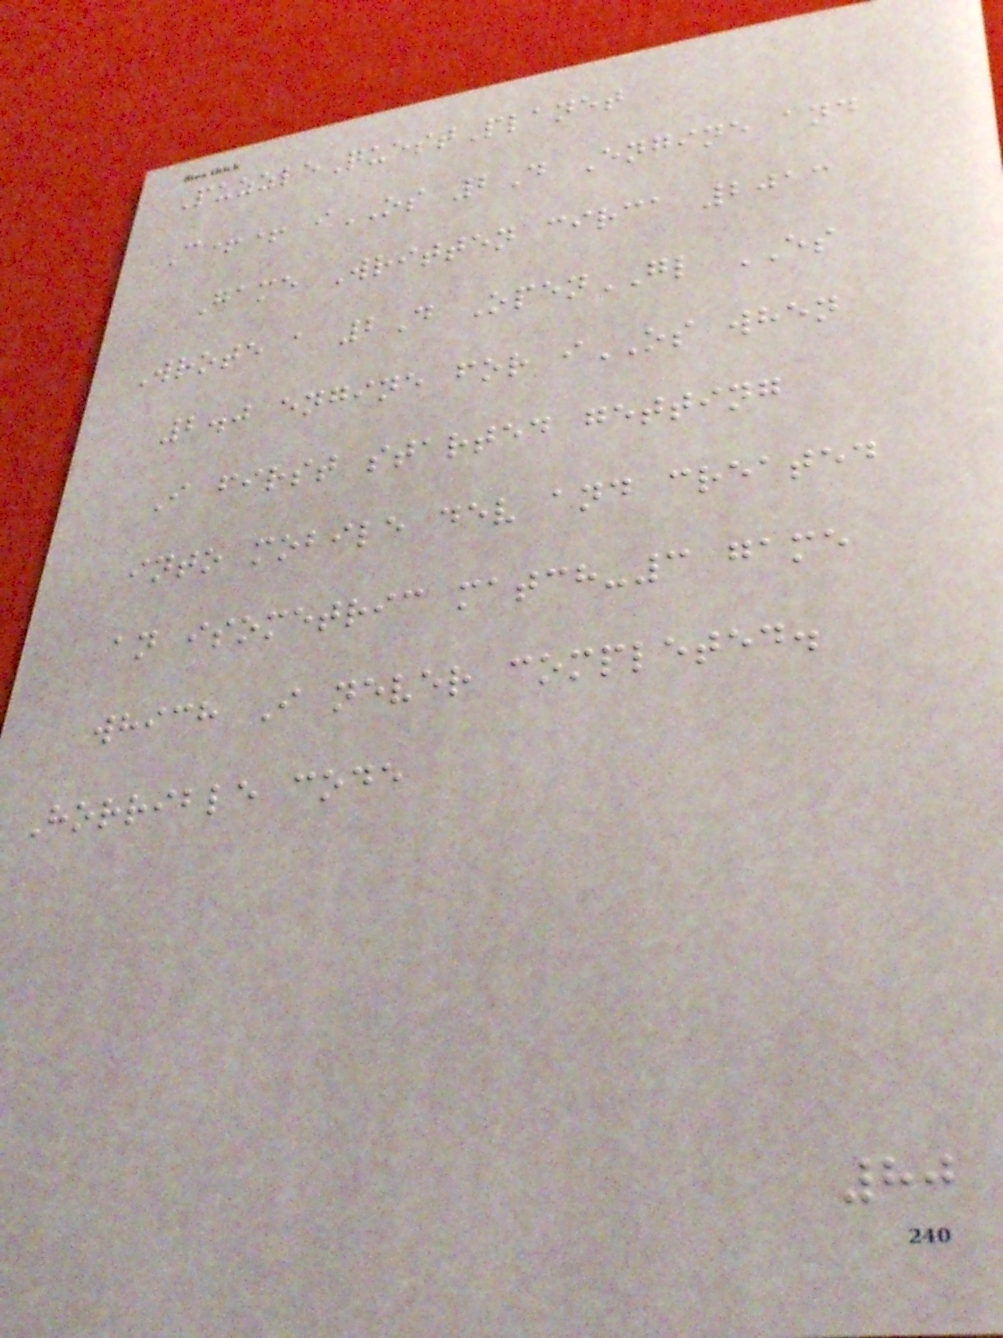PuzzleQuestPlanet
C++ iOS 2D Engine and
Game Written circa 2013
Wrote a 2D OpenGL ES
2.0 engine for iOS when
I first started getting
into mobile dev and created
an isometric match-3 game
which I never completed.
Horrible code
80
